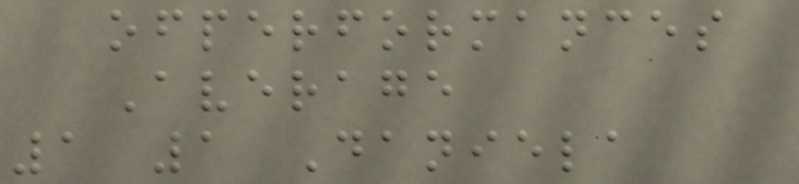ofperformances
Average
1 1 Daniela
